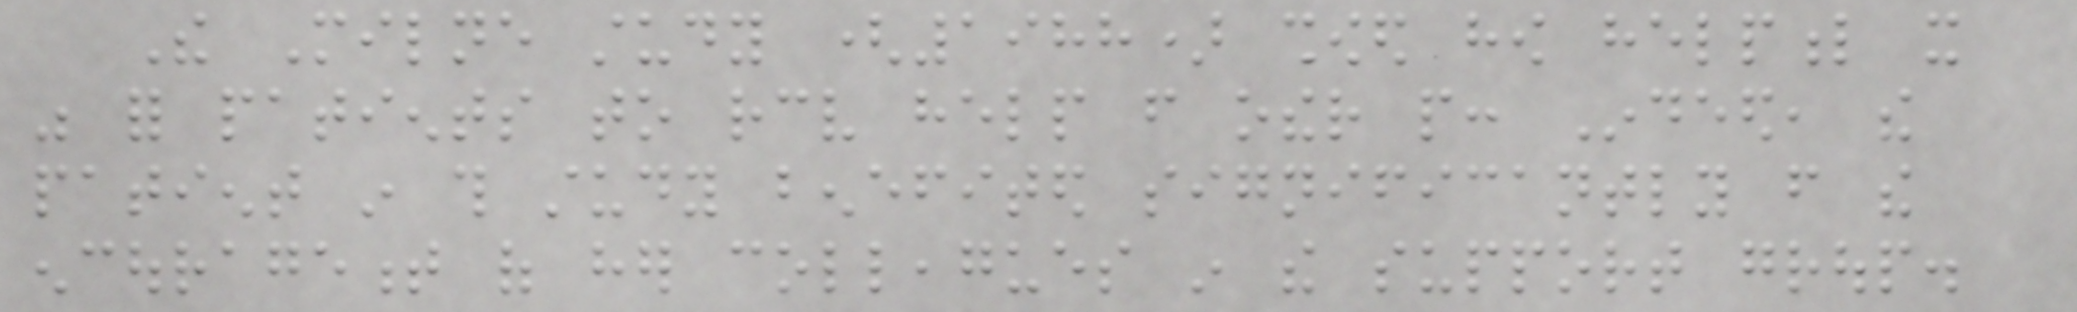The Milne study (1988) showed how helpful it
was for patients to receive help from other people: Indeed, the
patient in this study benefited significantly from the
encouragement of her colleagues in the support group.
